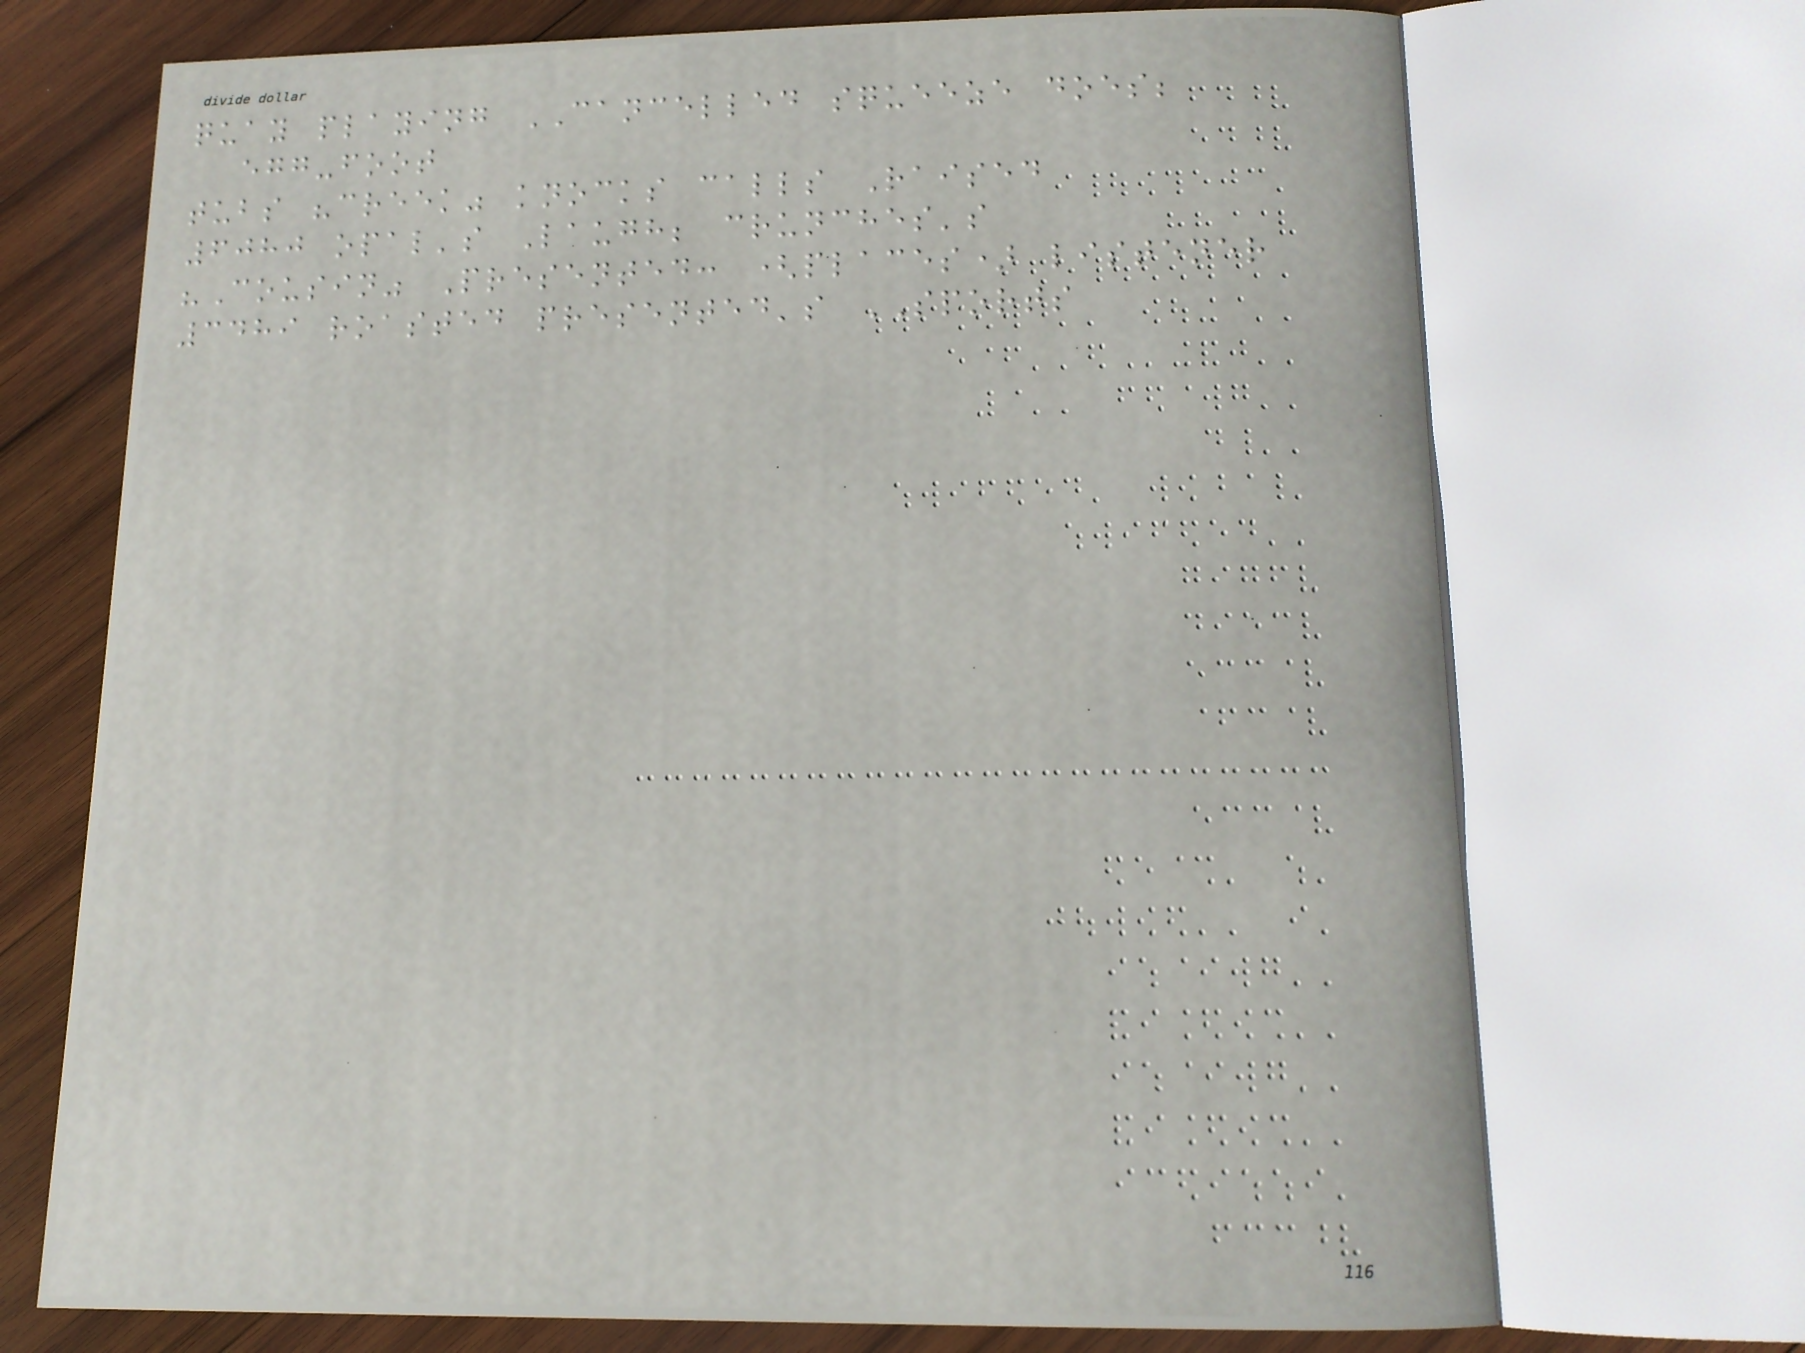quay playing CANCELLED squeeze does;
egg-foot
tubs "creek" knocks calls Raised
6080 opal's Laugh; crunches's
"Cousin" Presented: (places) listener
3489 roasted presented's SPORTS
